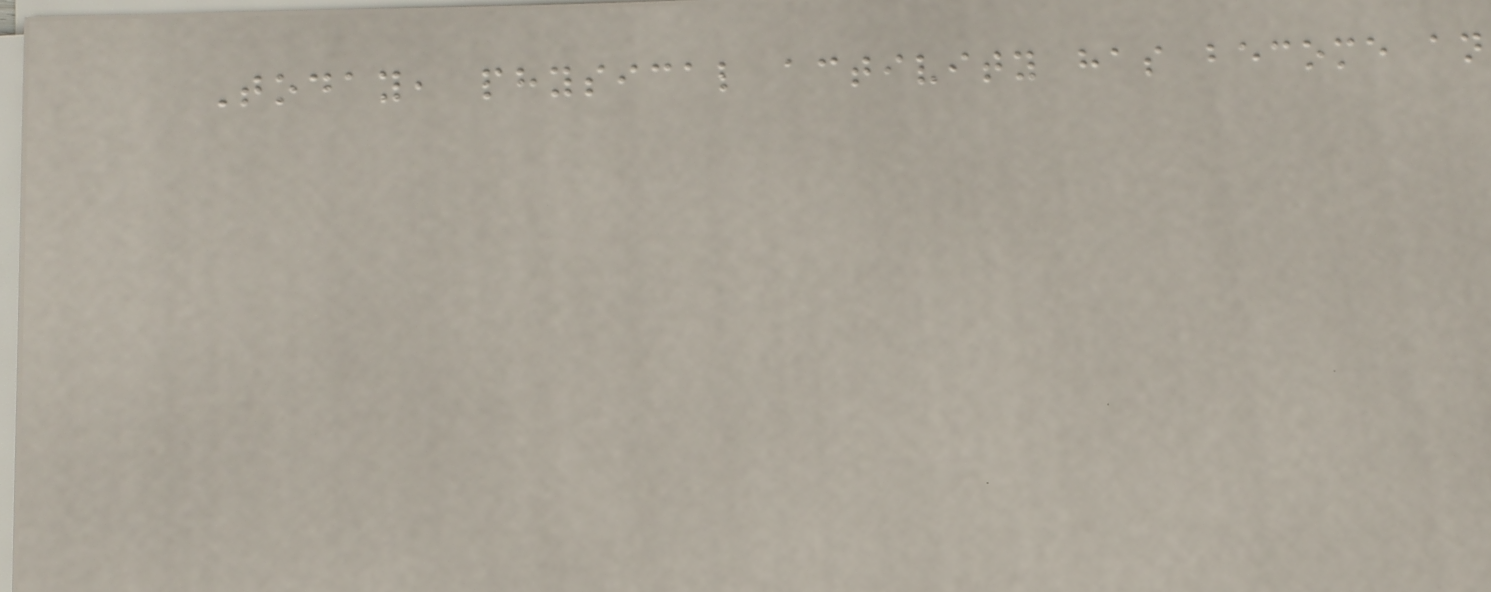Today, physical activity has become an
